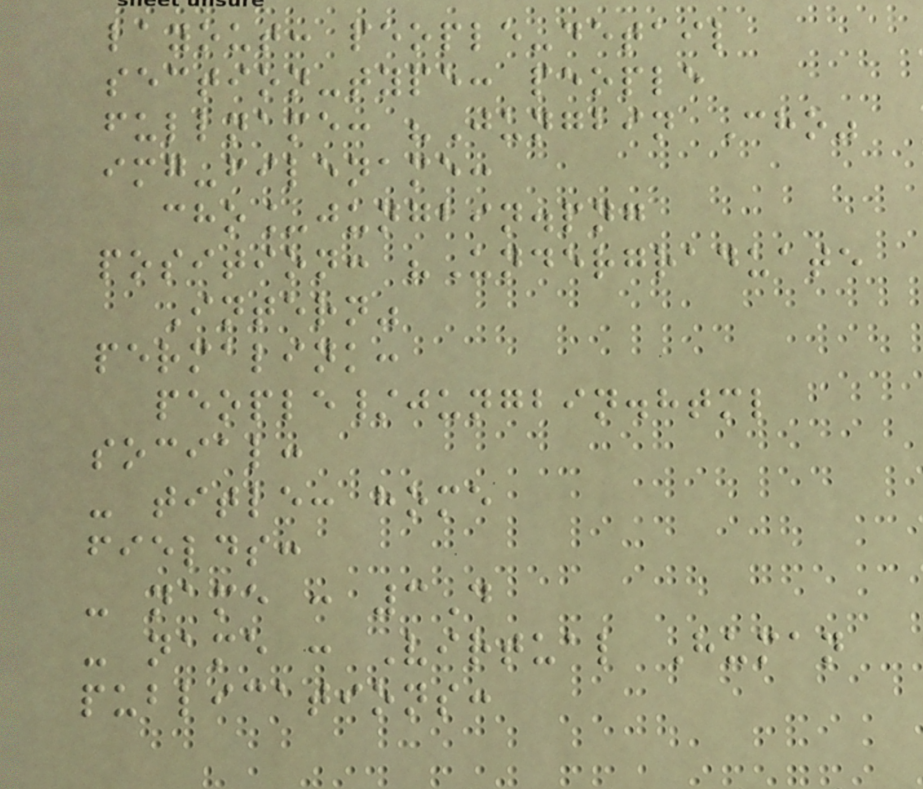layout: people-detail
section-type: people
fullname: "Jungbin Cho"
img-filename:
cho_jungbin.png
position: "Undergraduate
Intern"
permalink:
people/jungbin.html
social:
- title: home
fields:
- name : 3D
- name : Virtual Human
publications:
